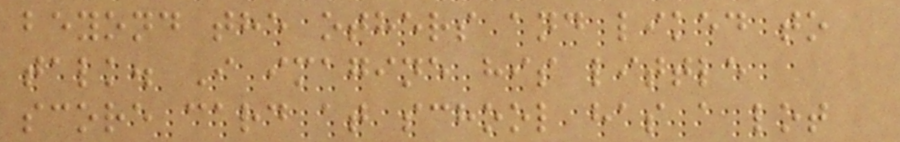beyond the others and liked to
talk. I imagine his little
score card at school has a lot
